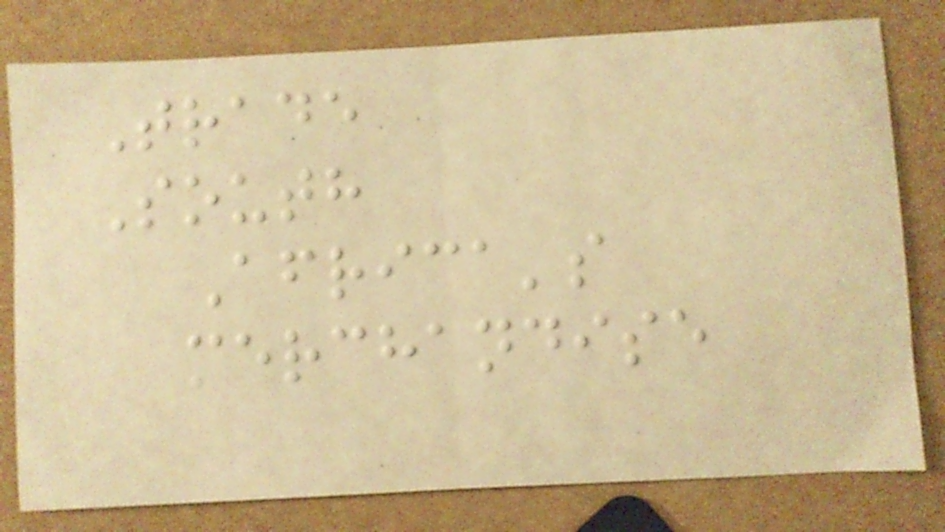Trade
South
Africa's
merchandise
